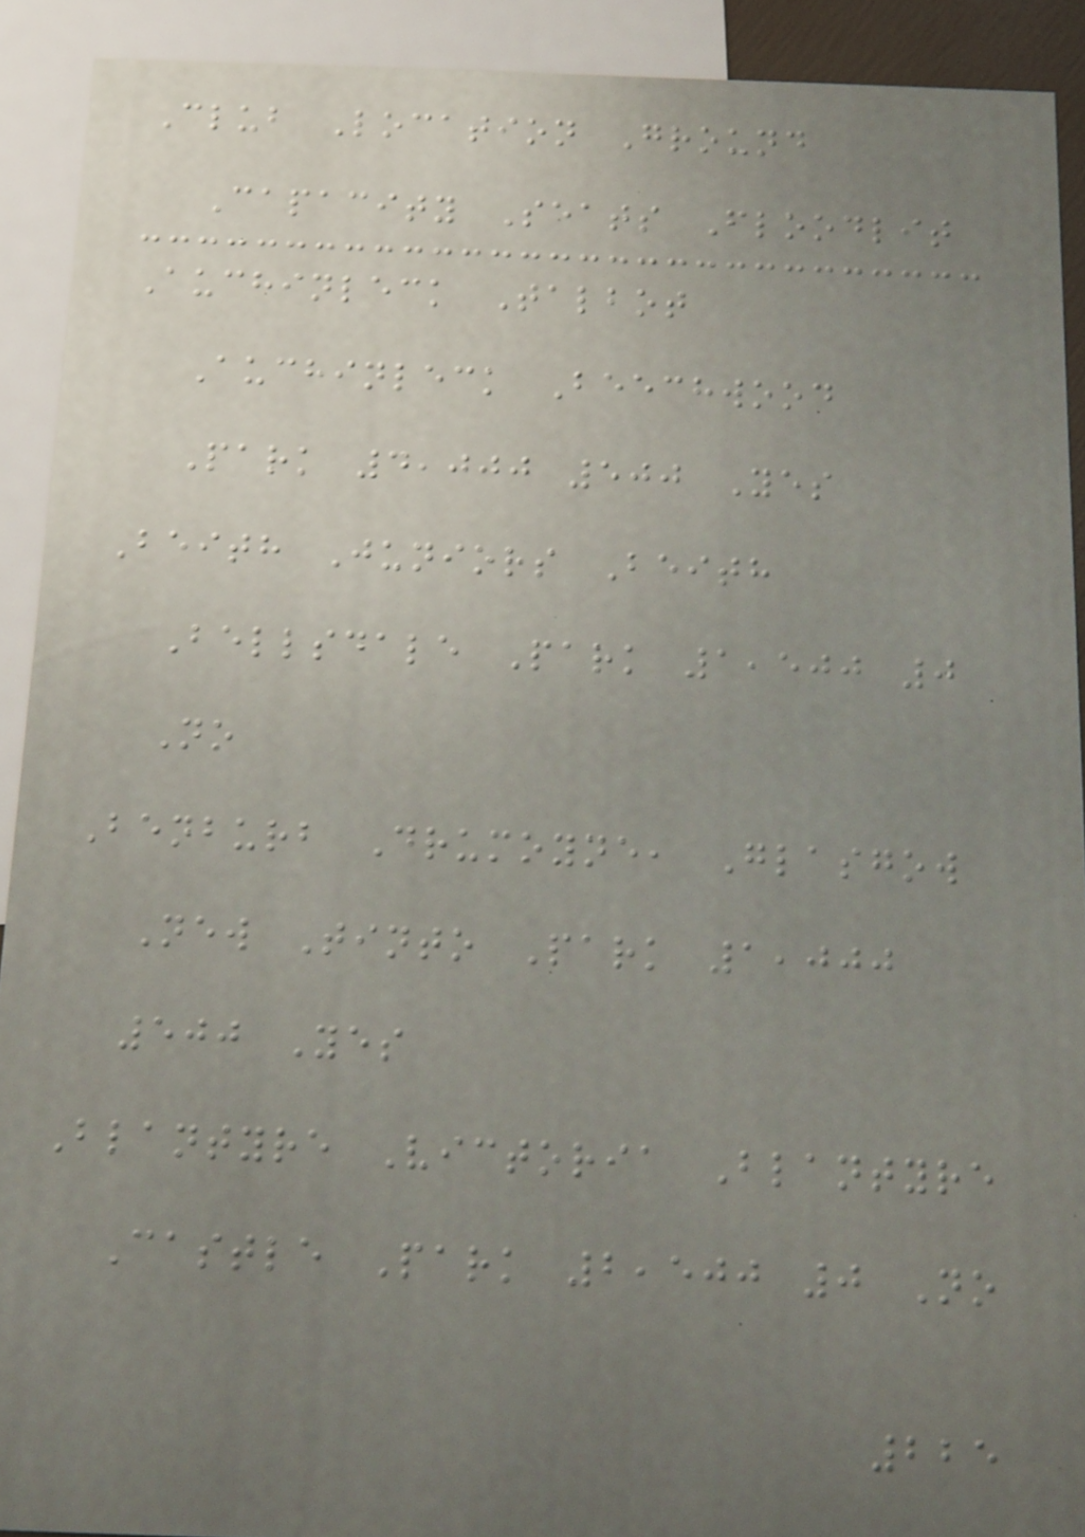Club Location Ground
Capacity Seats Floodlit
Auchinleck Talbot
Auchinleck Beechwood
Park 4,000 500 Yes
Beith Juniors Beith
Bellsdale Park 1,500 0
No
Benburb Drumoyne, Glasgow
New Tinto Park 1,000
500 Yes
Blantyre Victoria Blantyre
Castle Park 2,500 0 No
225
